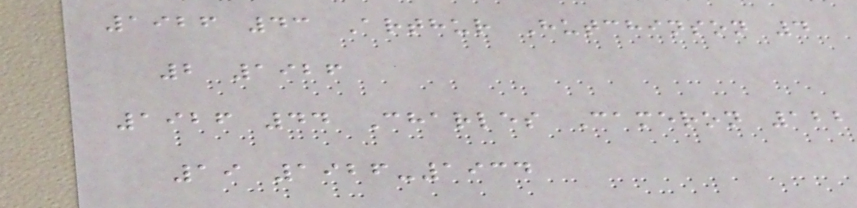1926 43 Arthur Hutchinson 4
2 1926
1926 44 Charles Cameron 122
19 1926-1934
